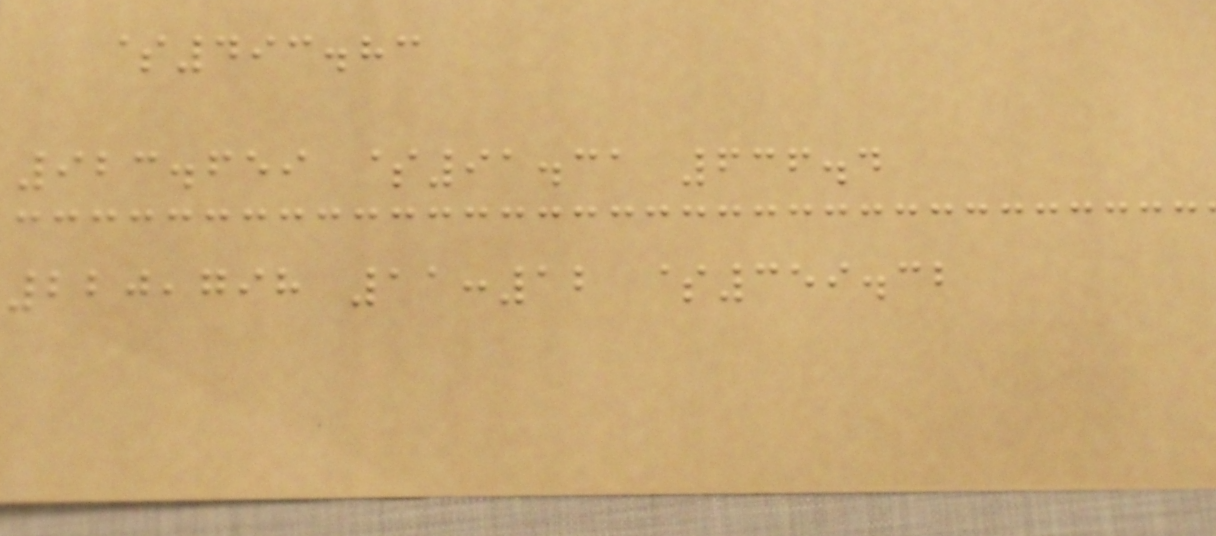$493.83
923.659 $91.31 636.4
220,798 11:12 $359.32
